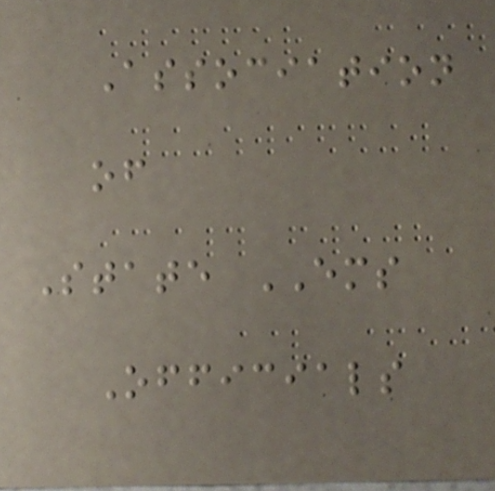Association
of
State EMS
Officials
